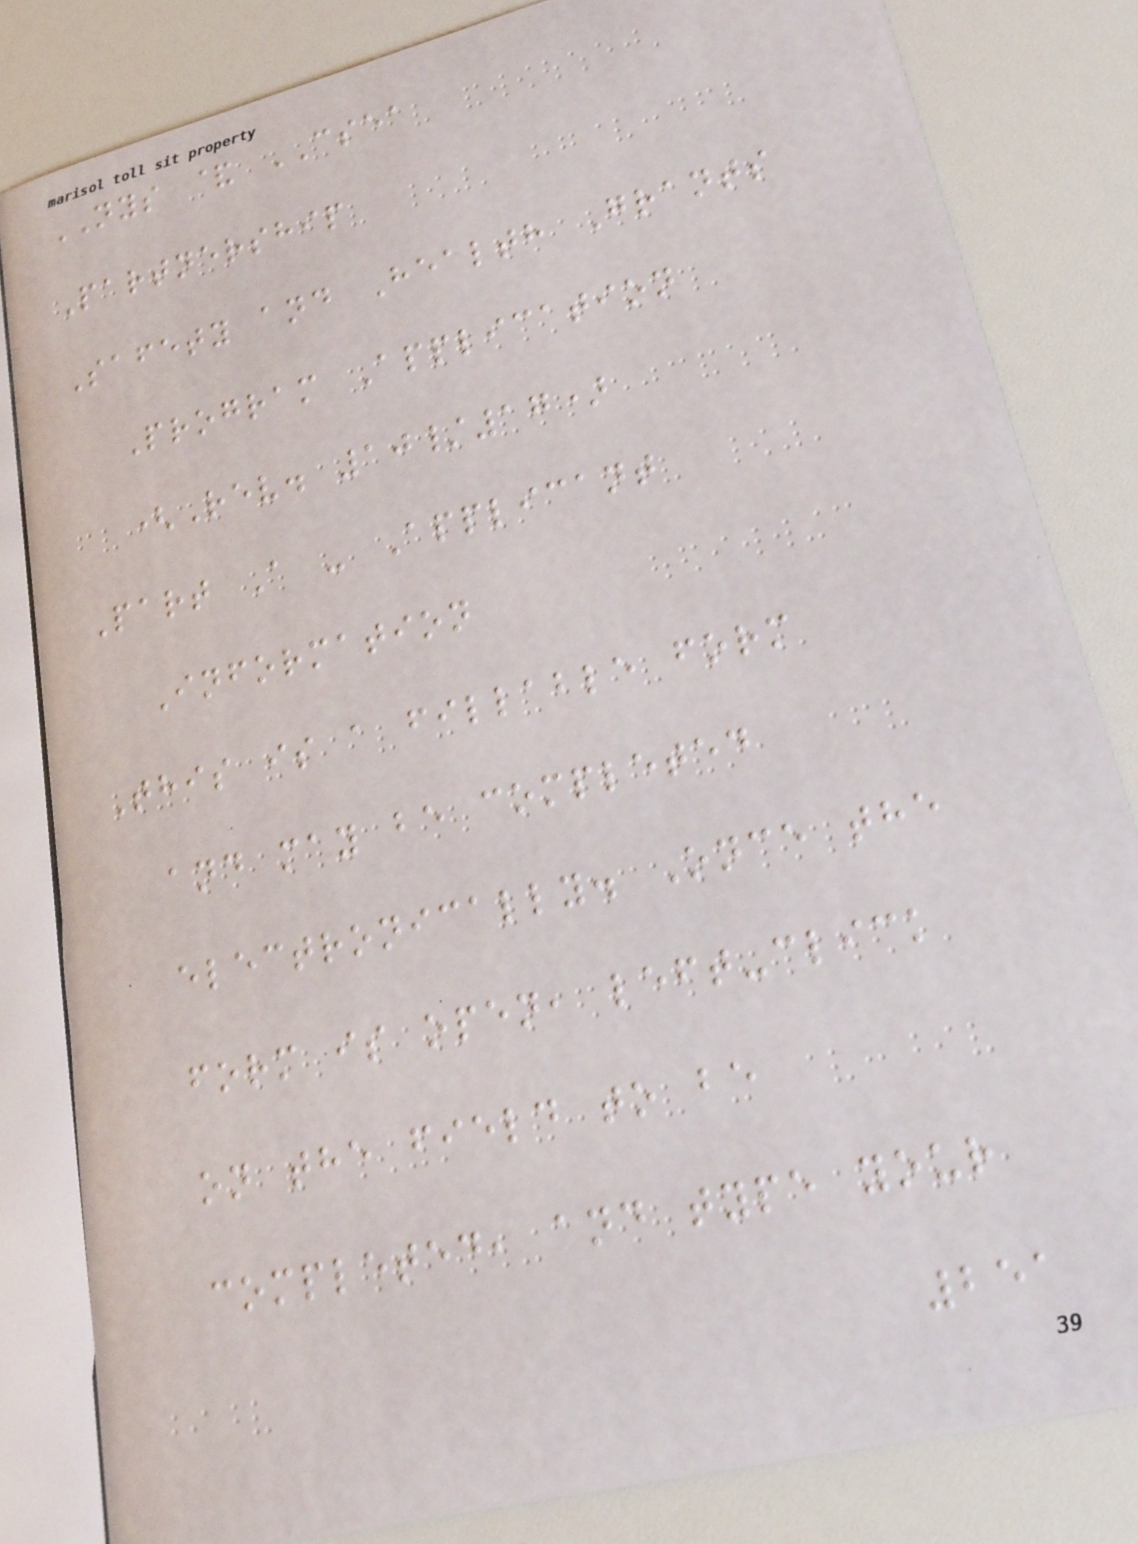NYS & CSEA
Partnership
Safety and Health Grants
Program Application
(Rev. 10/17)
Part A - Applicant
Information
This is a fillable form
and may be completed
electronically. Once the
form is open, left-click
on the field to be
completed, and type your
251
